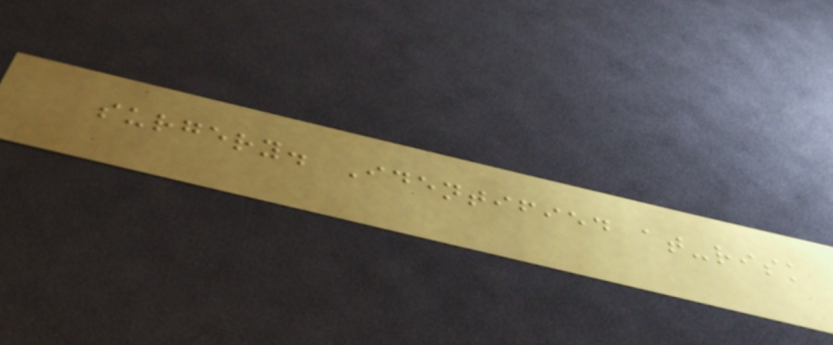surgery. Identified at-risk
